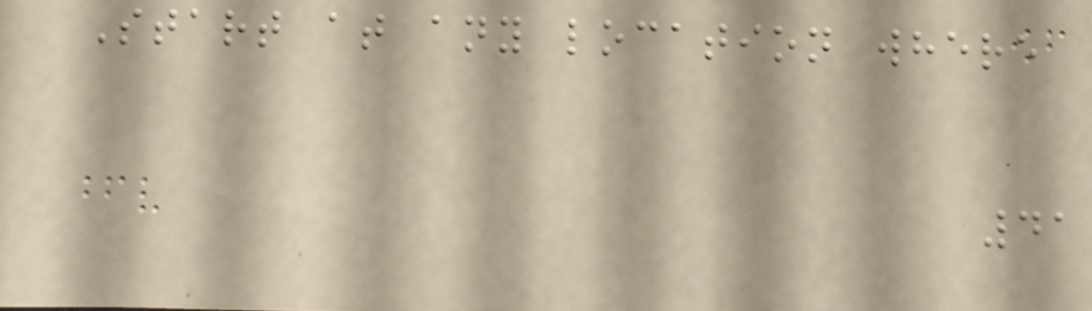Start at any location where
41
